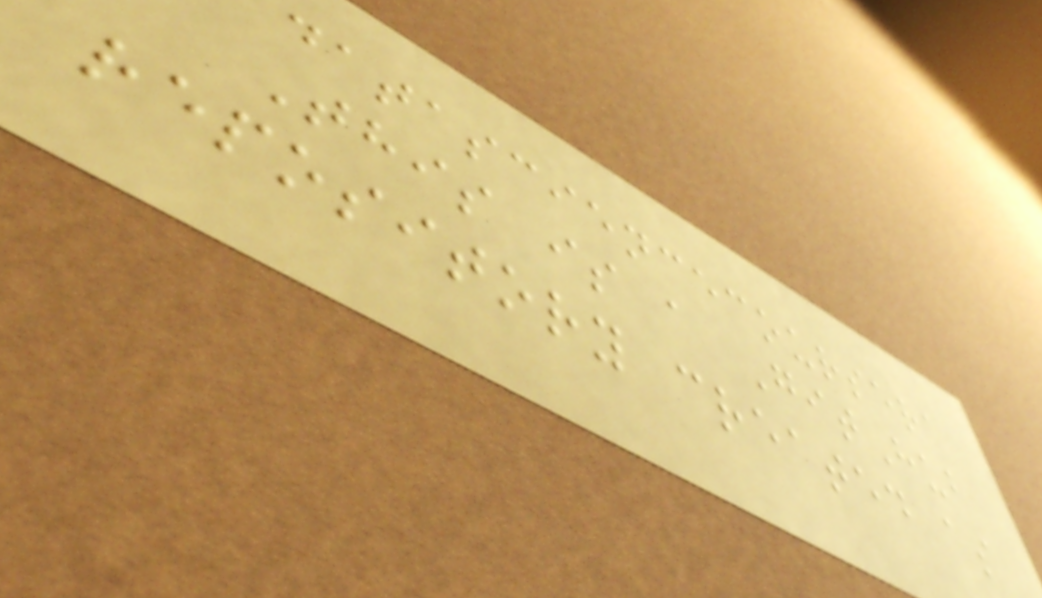datasciencecoursera
This is a GitHub
repository created as
